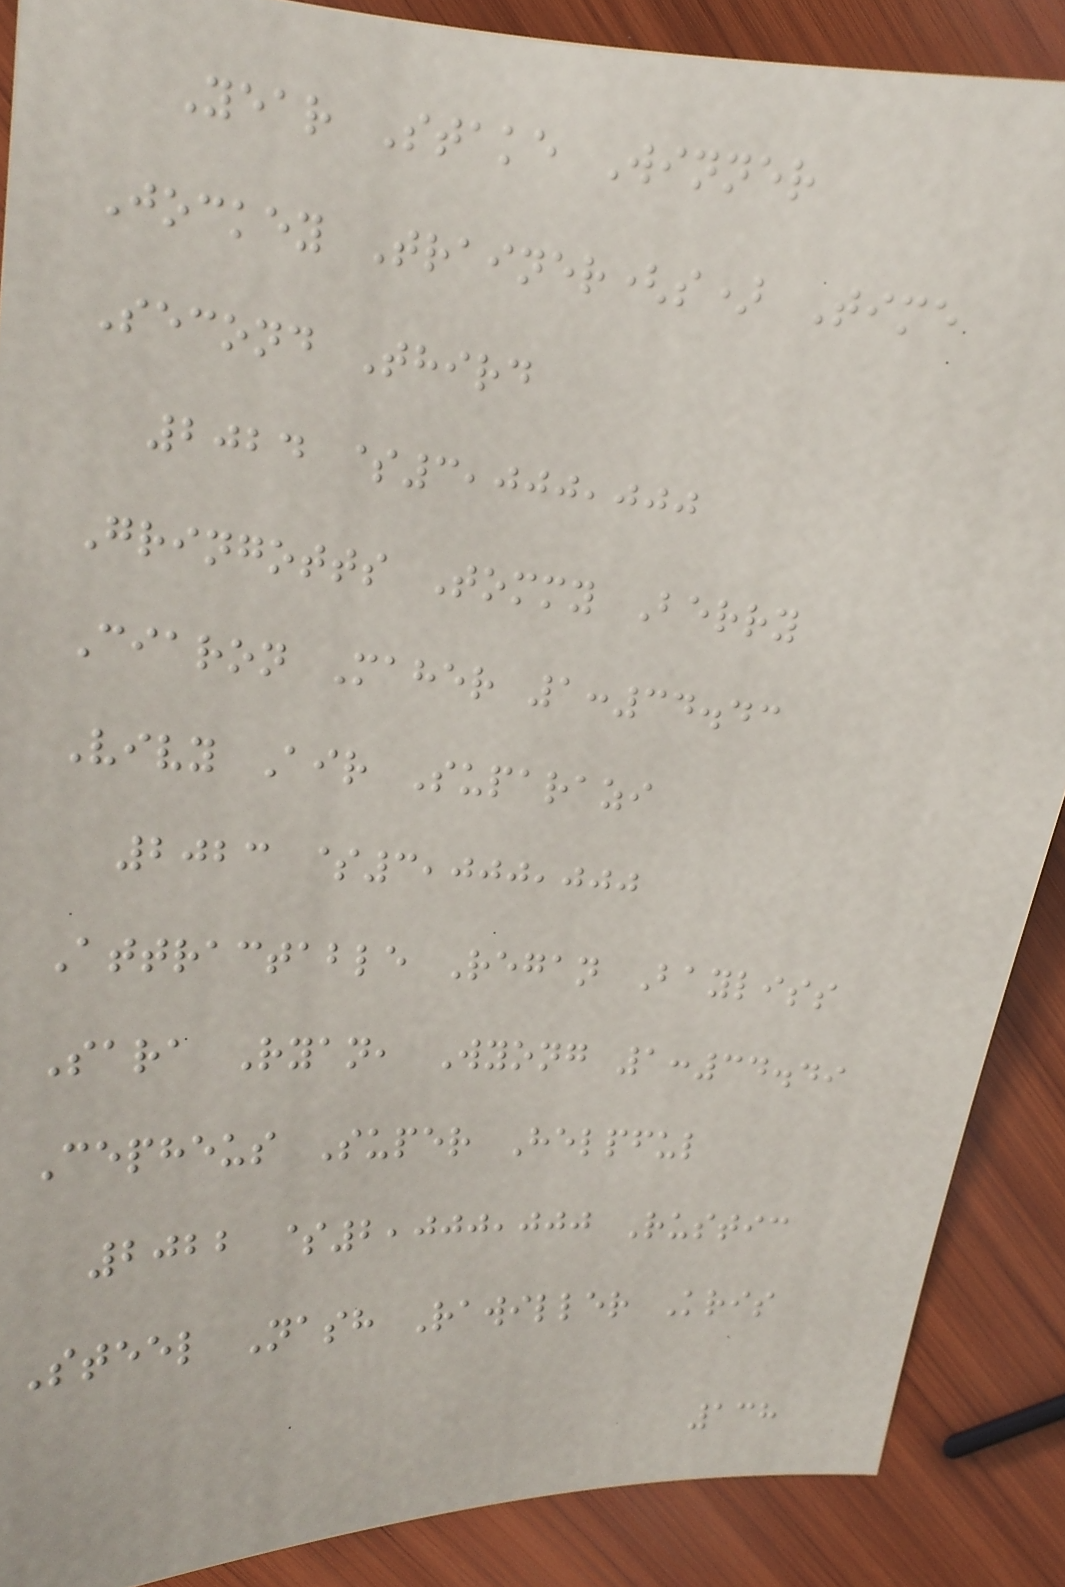Year Stake Winner
Jockey Trainer(s) Time
Second Third
2024 $3,000,000
Gringotts Tommy Berry
Ciaron Maher 1:34.43
Vivy Air Suparazi
2023 $3,000,000
Attractable Regan Bayliss
Sara Ryan, Wyong 1:34.49
Cepheus Super Helpful
2022 $2,000,000 Rustic
Steel Nash Rawiller Kris
138
